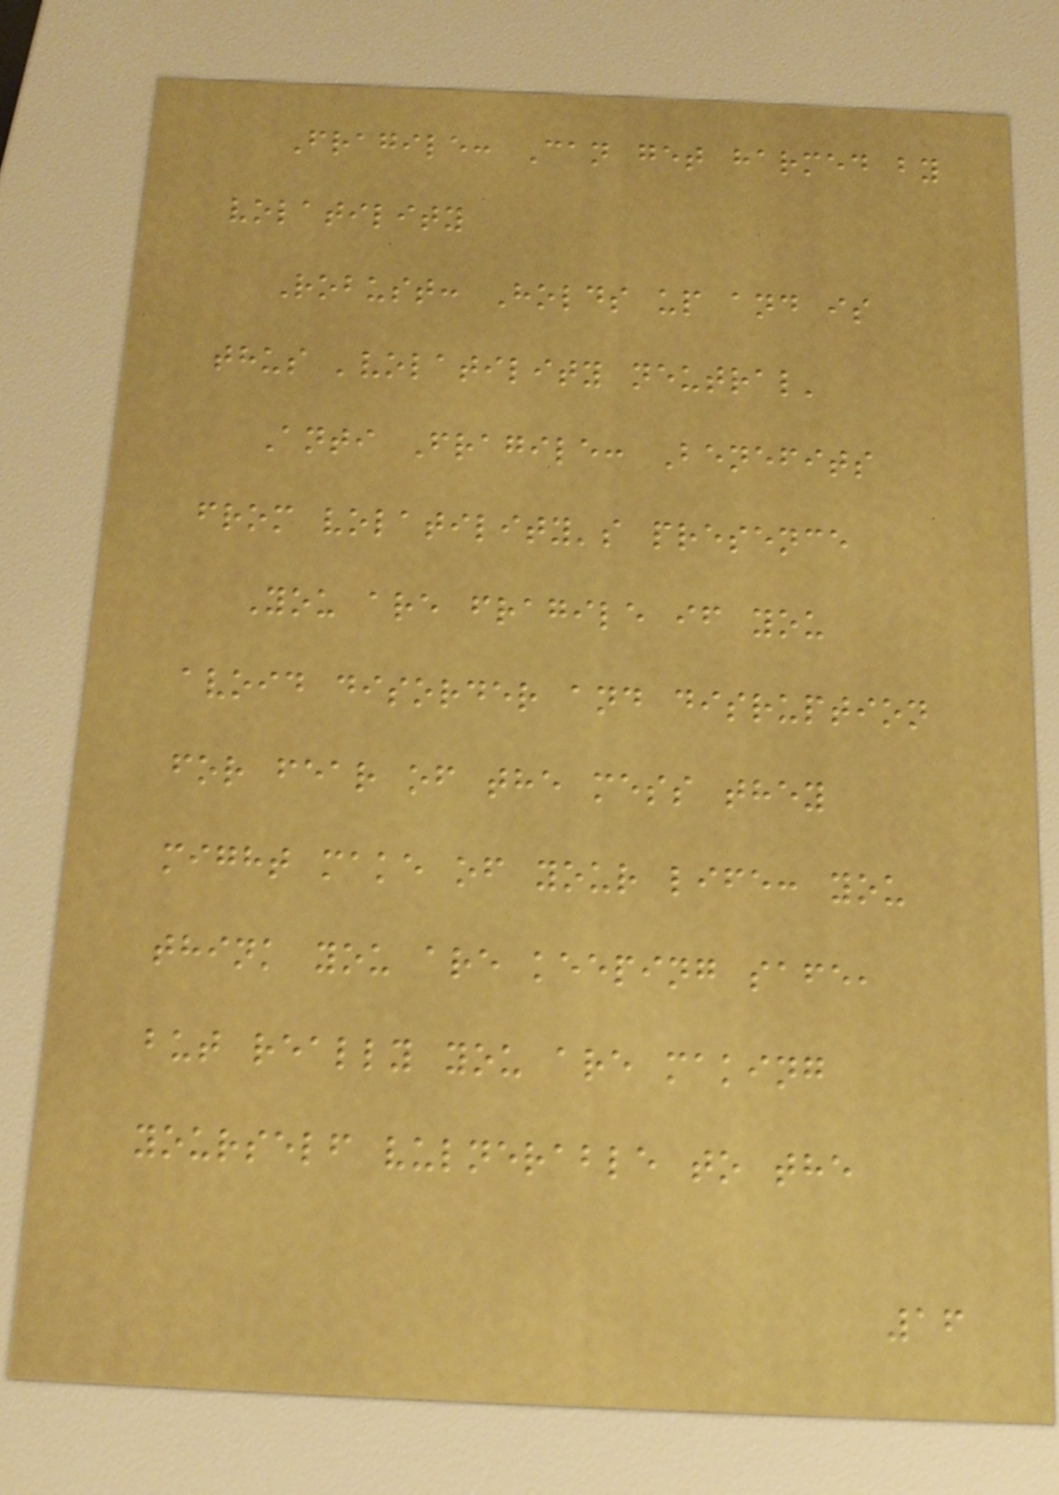Fragile: Can get harmed by
volatility
Robust: Holds up and is
thus 'volatility neutral'
Anti Fragile: Benefits
from volatility's presence
You are fragile if you
avoid disorder and disruption
for fear of the mess they
might make of your life: you
think you are keeping safe,
but really you are making
yourself vulnerable to the
16
